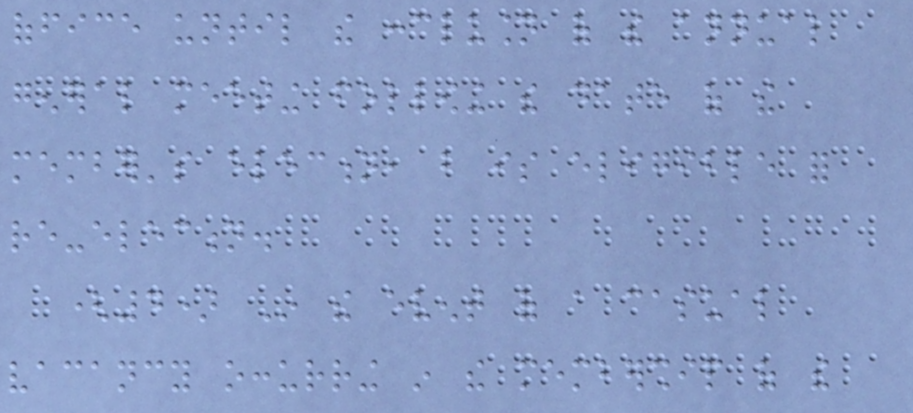office until the conclusion of the annual
general meeting following the date of the
member's election, but is eligible for
re-election.
(4) In the event of a casual
vacancy occurring in the membership of the
